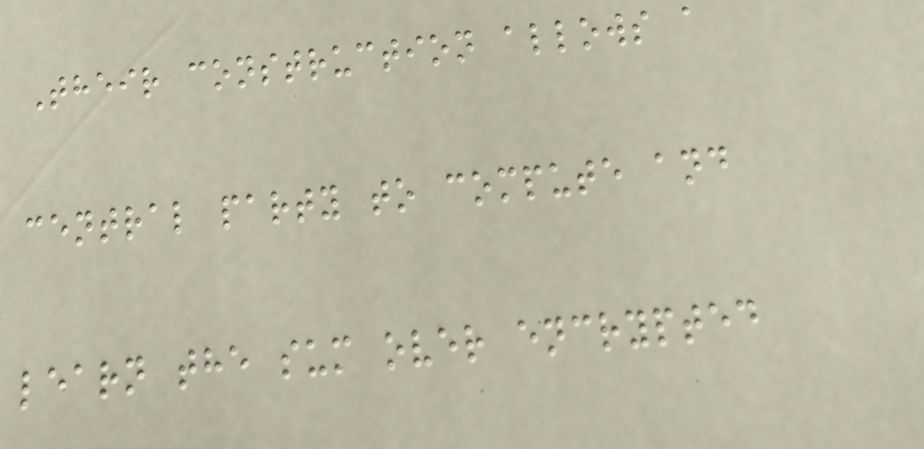Their construction allows a
central party to compute and
learn the sum over encrypted
